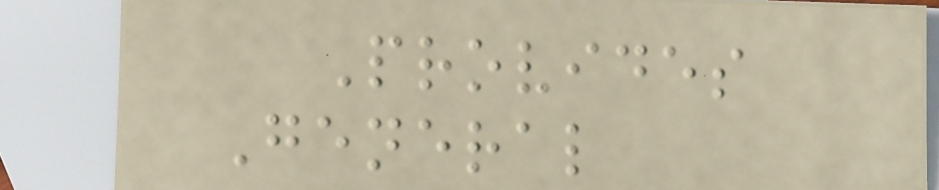Provides
General
